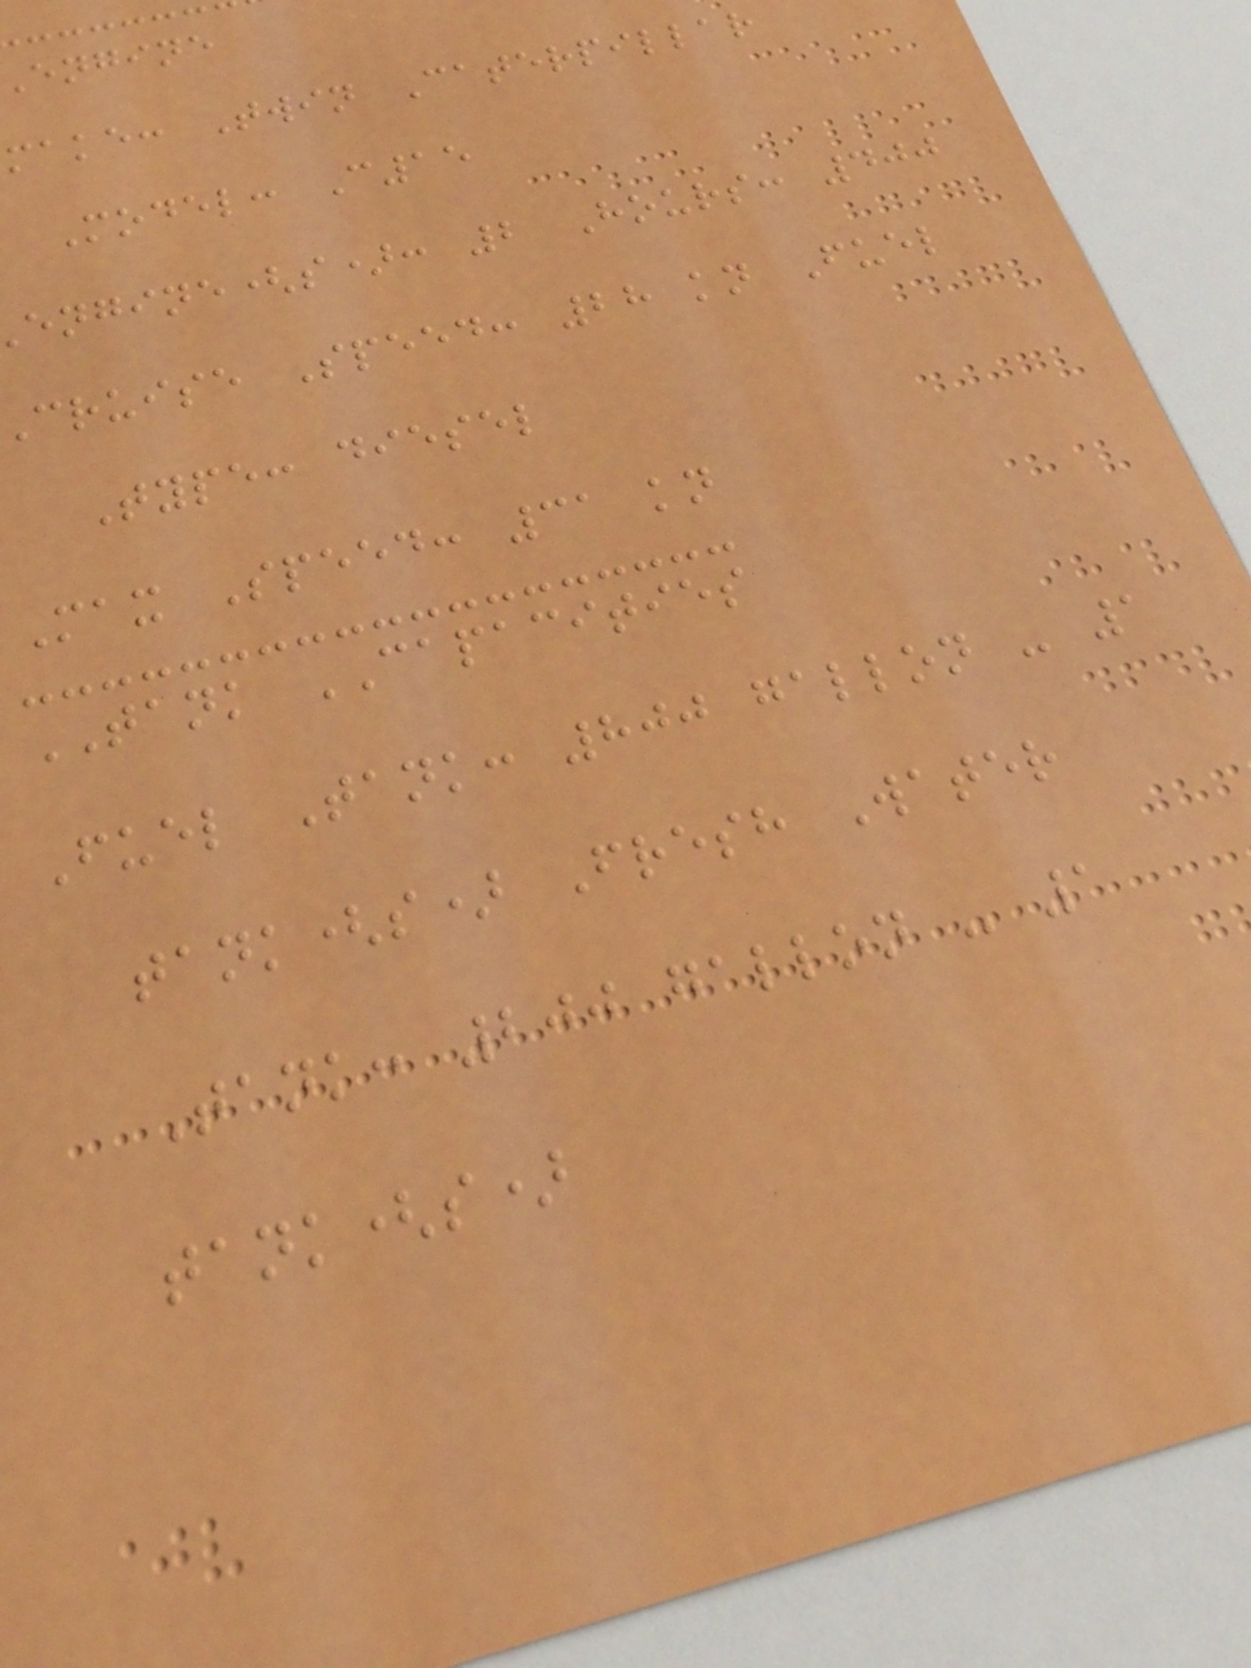engine
make: Twin Caterpillar
Model: C15
engine(s): 2 Hours: 400
cruise Speed: 28 kn Fuel
Type: diesel
Max Speed: 31 kn
TANK CAPACITIES
Fuel Tank: 800 gallon - 1
tank(s) Fresh Water
Tank: 200 gallon - 1
tank(s)
